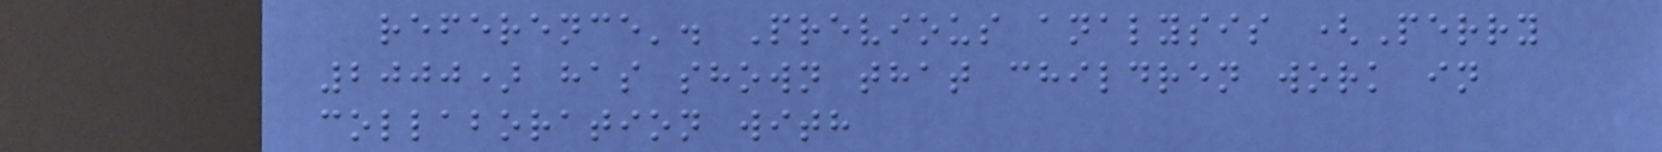reference'. Previous analysis (Perry
2000) has shown that children work in
collaboration with
